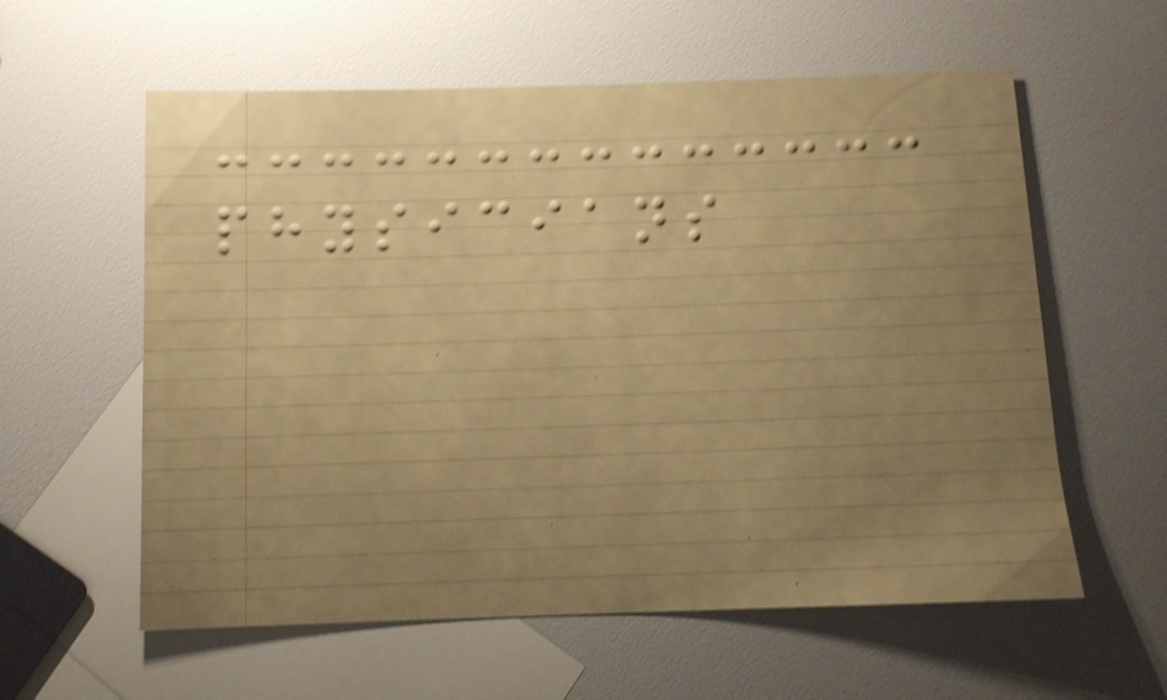physicians
